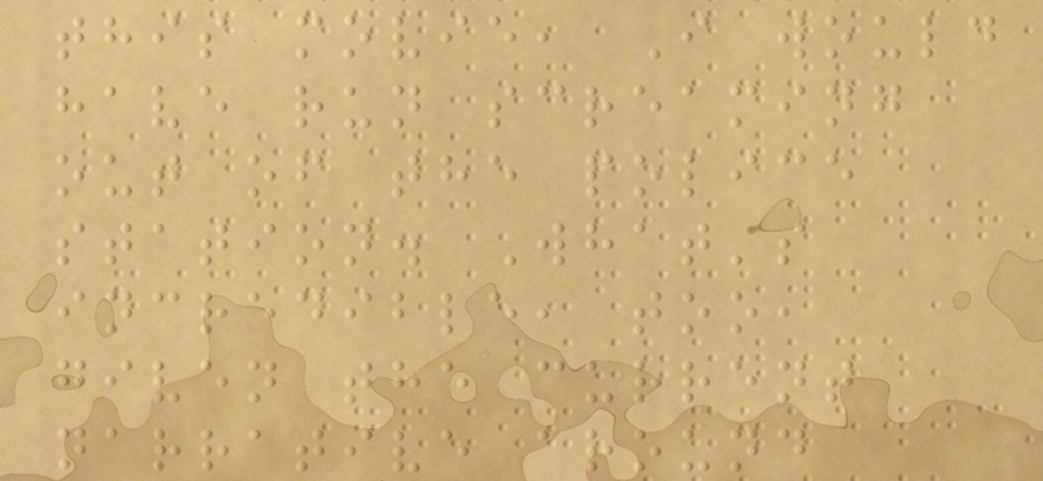this movie, I would
have run screaming
out of the police
station. What's
incredible, too,
given the current
narrative around
